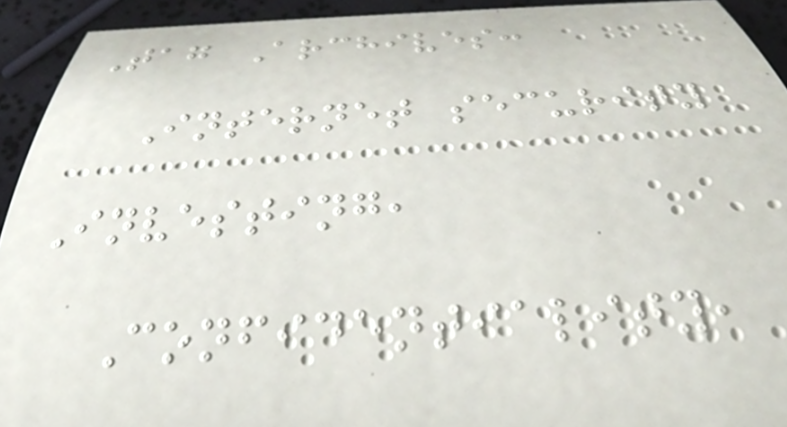Tag Archives:
Internet security
Investing,
Confidentiality,
